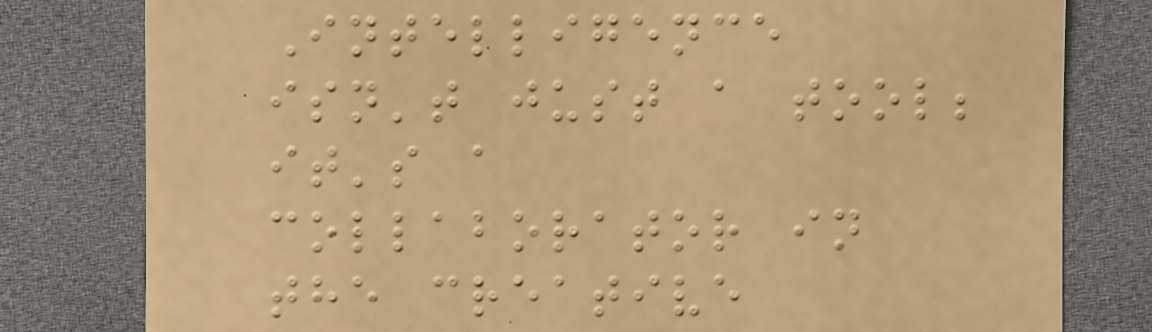Intelligence
isn't just a tool;
it's a
collaborator in
the creative
